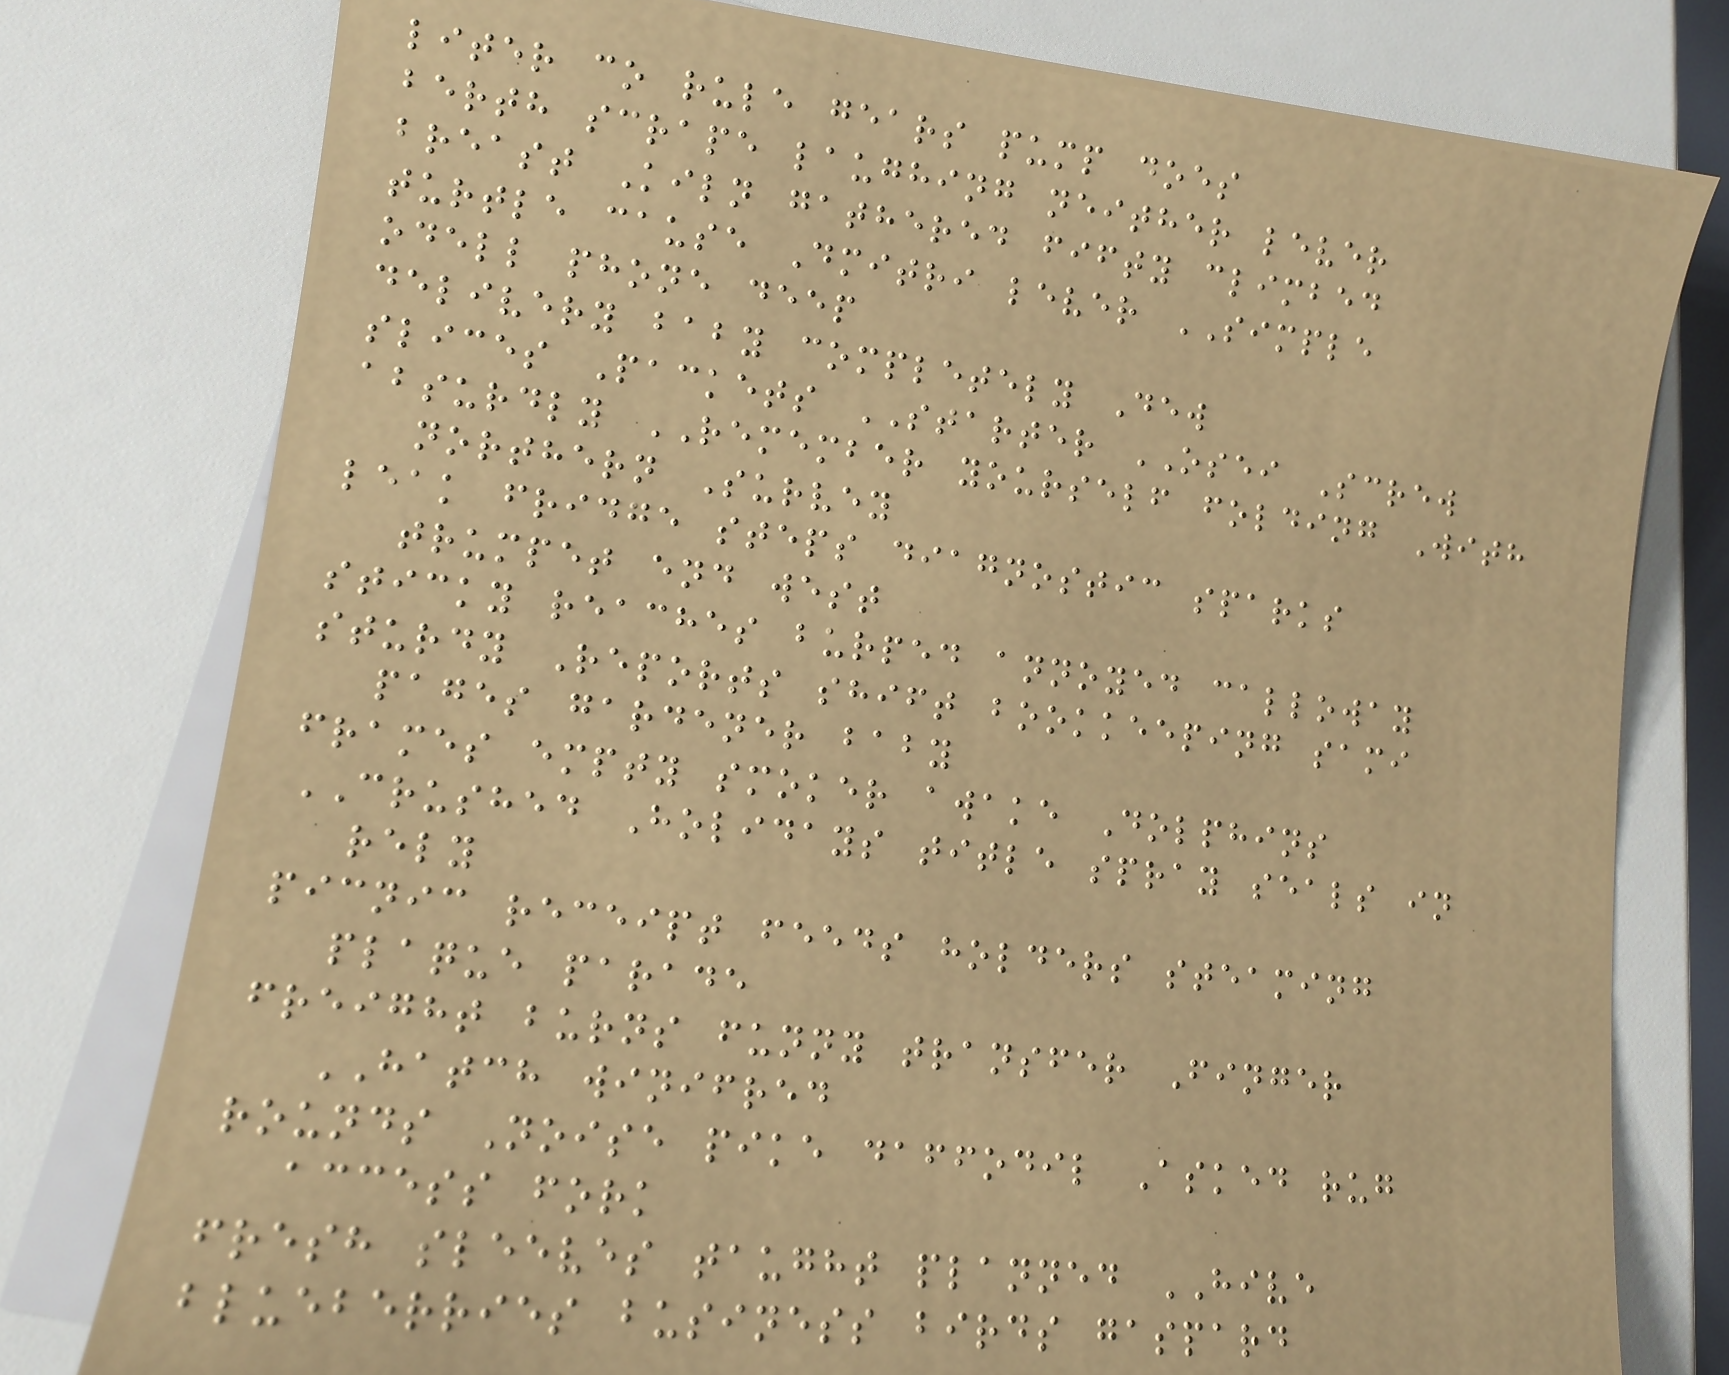liter co rule gears pump does
berth scrape laughing neither lever
breast Kiln gathered fifty climbed
turtle cause Dmitri lever SIMPLE
odell phone deep
delivery baby completely Dew
slices Packets STARTER OSEI Screw
absurdly REMEMBER yourself folding With
northern Survey
leak fridge steps diagnostic sparks
trumpet end west
sticky reaches burped annoyed calloway
sturdy Reports shift bookkeeping sami
pages gardener baby
frames empty smoker awake Dolphins
CRUSHED Holidays title spray seals in
rely
picnic receipt feeds holders steaming
plaque parade
freight burns funny transfer Finger
HATCH winifred
rounds Noise pike daffodil Asked rug
access fork
fresh sleeves taught planned HIVE
blueberries business birds gaspard
